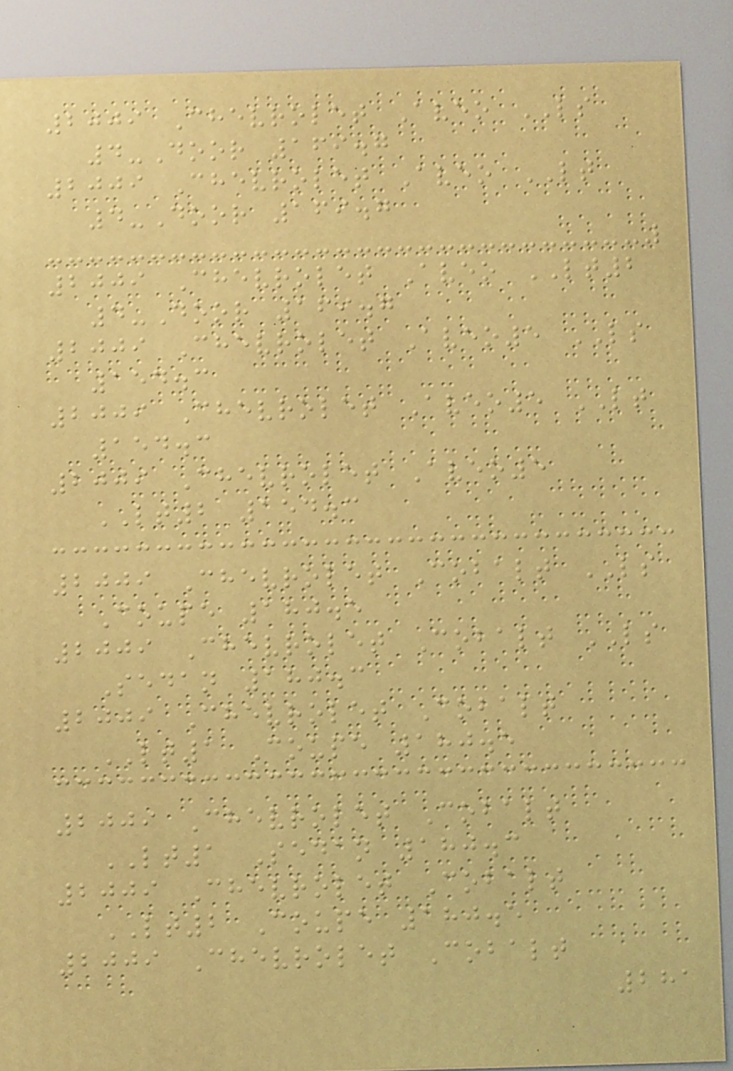2009 Chevrolet Aveo LS
4-Door 169.7
2009 Chevrolet Aveo LT
4-Door 169.7
2009 Chevrolet Aveo LT2
4-Door 169.7
2009 Chevrolet Aveo5 LS
154.3
2009 Chevrolet Aveo5 LT
154.3
2009 Chevrolet Aveo5
LT2 154.3
2009 Chevrolet Cobalt LS
Coupe 180.5
2009 Chevrolet Cobalt LS
Sedan 180.3
2009 Chevrolet Cobalt
LT1 Coupe 180.5
2009 Chevrolet Cobalt
LT1 Sedan 180.3
2009 Chevrolet Cobalt
LT2 Coupe 180.5
2009 Chevrolet Cobalt
281
